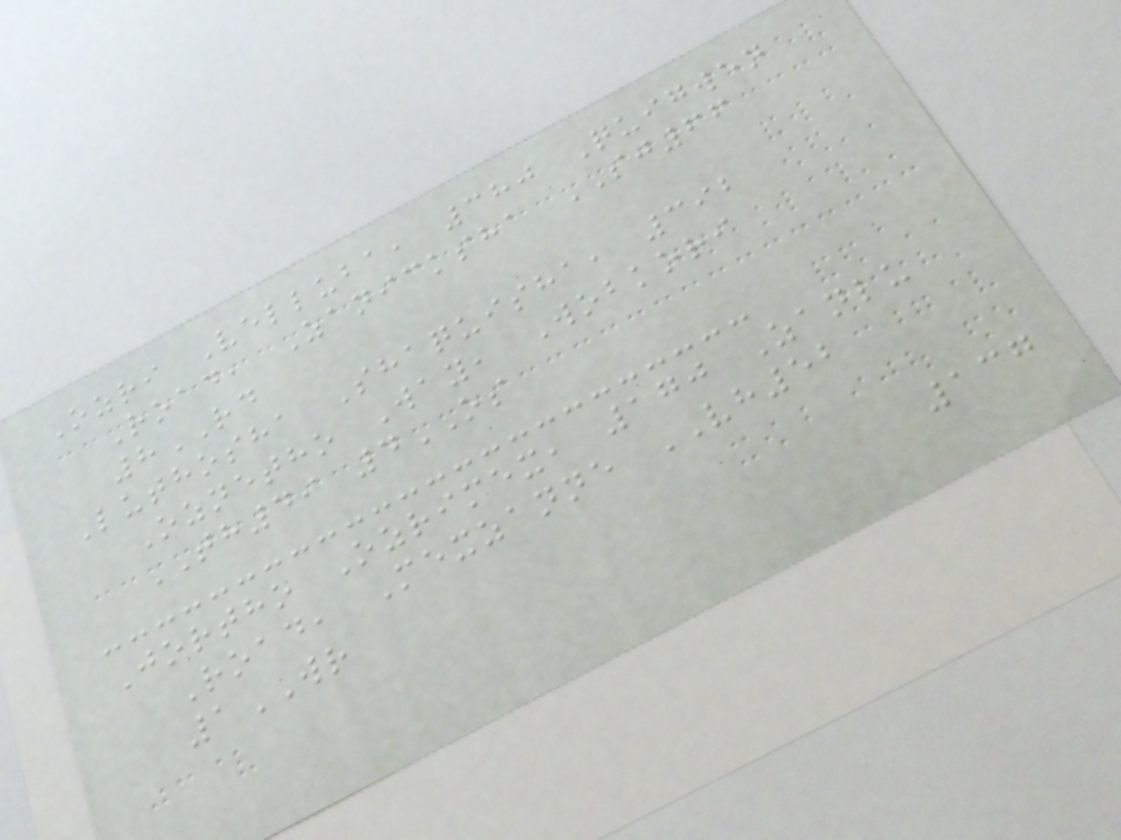Ozri Velluba, 380 Quigwen
Road, Zanicksha SJ66
8RD
Luthosha Shaquisha, 392
Oznetho Way, Wobkori
TH49 4OS
Jortho Ozrimex, 170 Zanlu
Road, Mexzanne VH52
1WR
137
